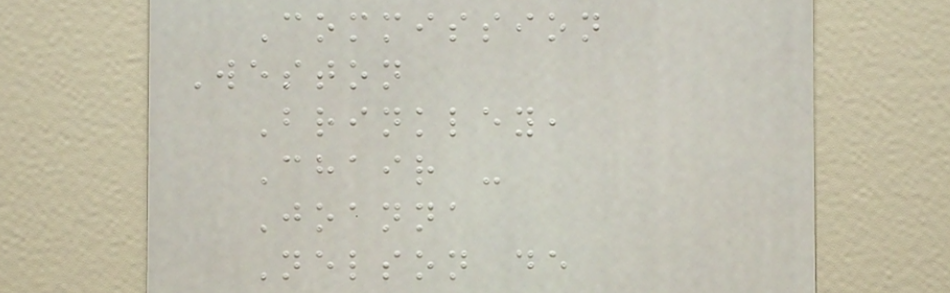Commission
Weston
Brinkley,
Chair -
Joanna
Nelson de
